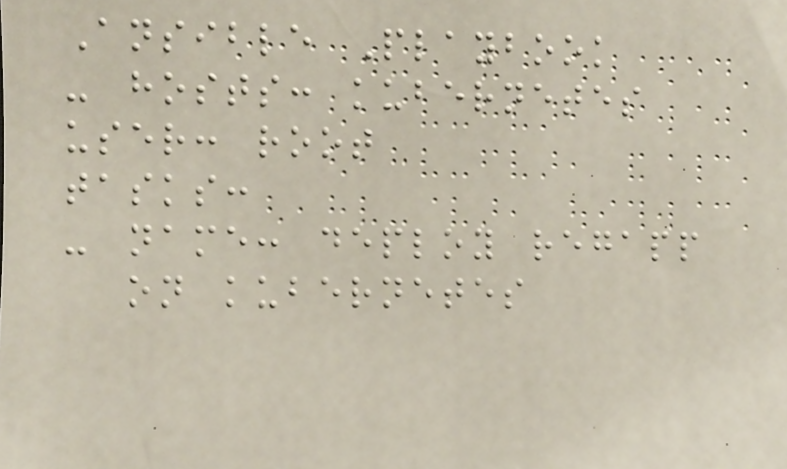Ansible Playbook
- hosts: kubernetes
user: root
tasks:
- name: deploy regapp
on kubernetes
